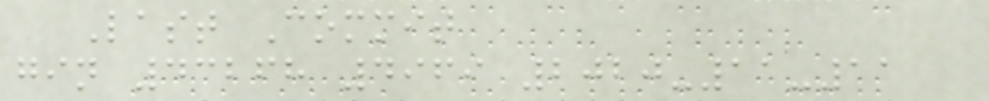Last Commit
gin 43268 4969 2020-11-11
